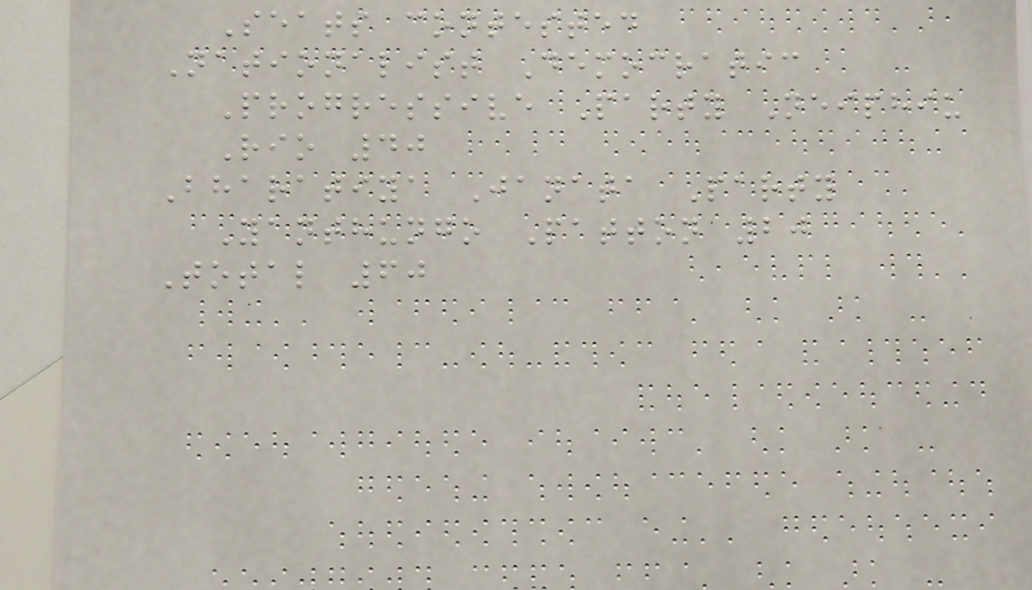Seats contested
Nationalist Democratic
Progressive Party Neiphiu
Rio 40
Bharatiya Janata Party
Yanthungo Patton 20
Total 60
